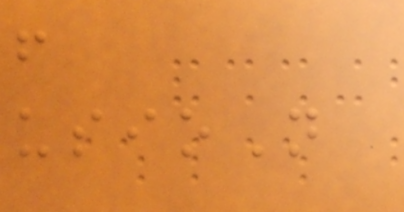f
usioN
